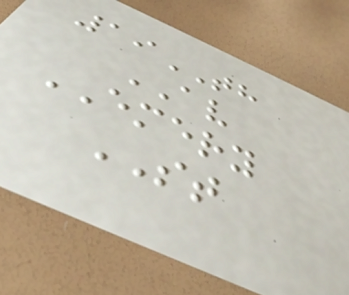19TH
AV
EMERY
ST
